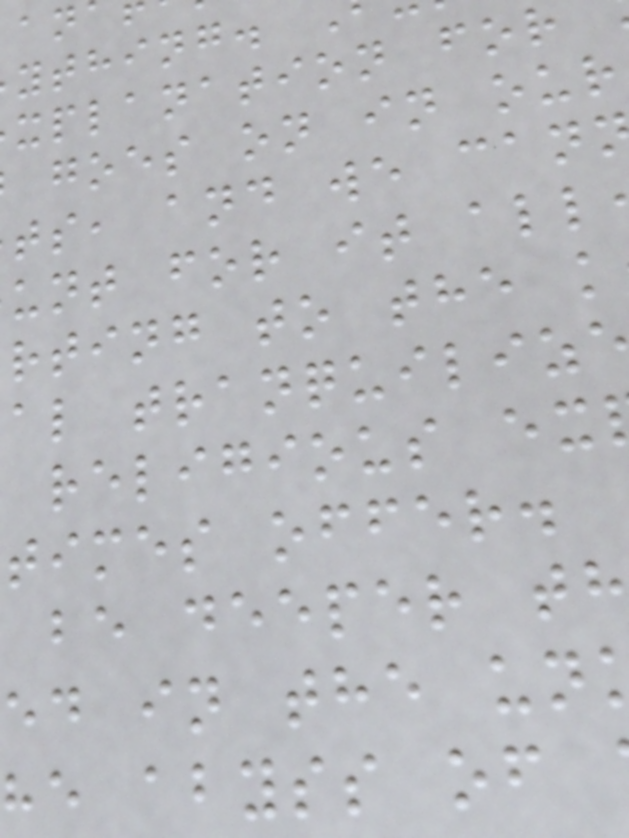ything.
xplanation for
goes on in our
ts, and we can
unt for it all
rting to the k
al tranquiliz
religious ex
times offer.
be deeper th
ed in the un
he abyss of
